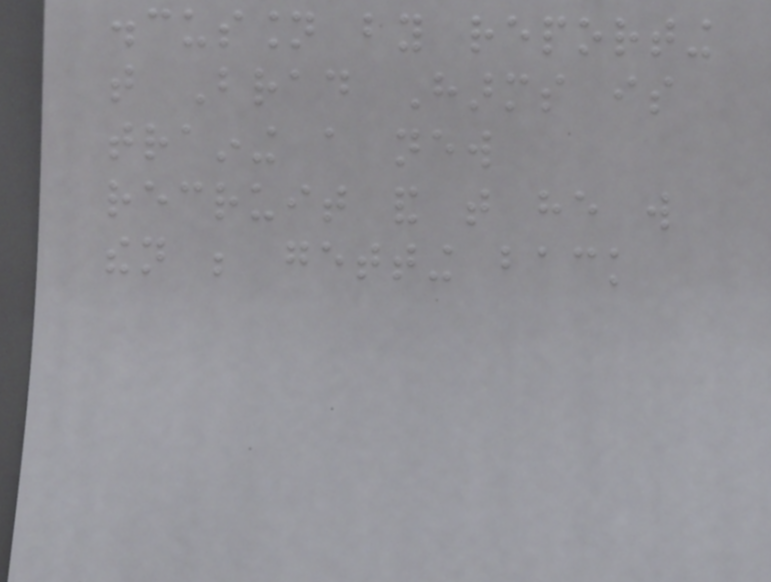discussion by reporting
that Brad Harms is
training a new
recruit and that he will
then be getting back
